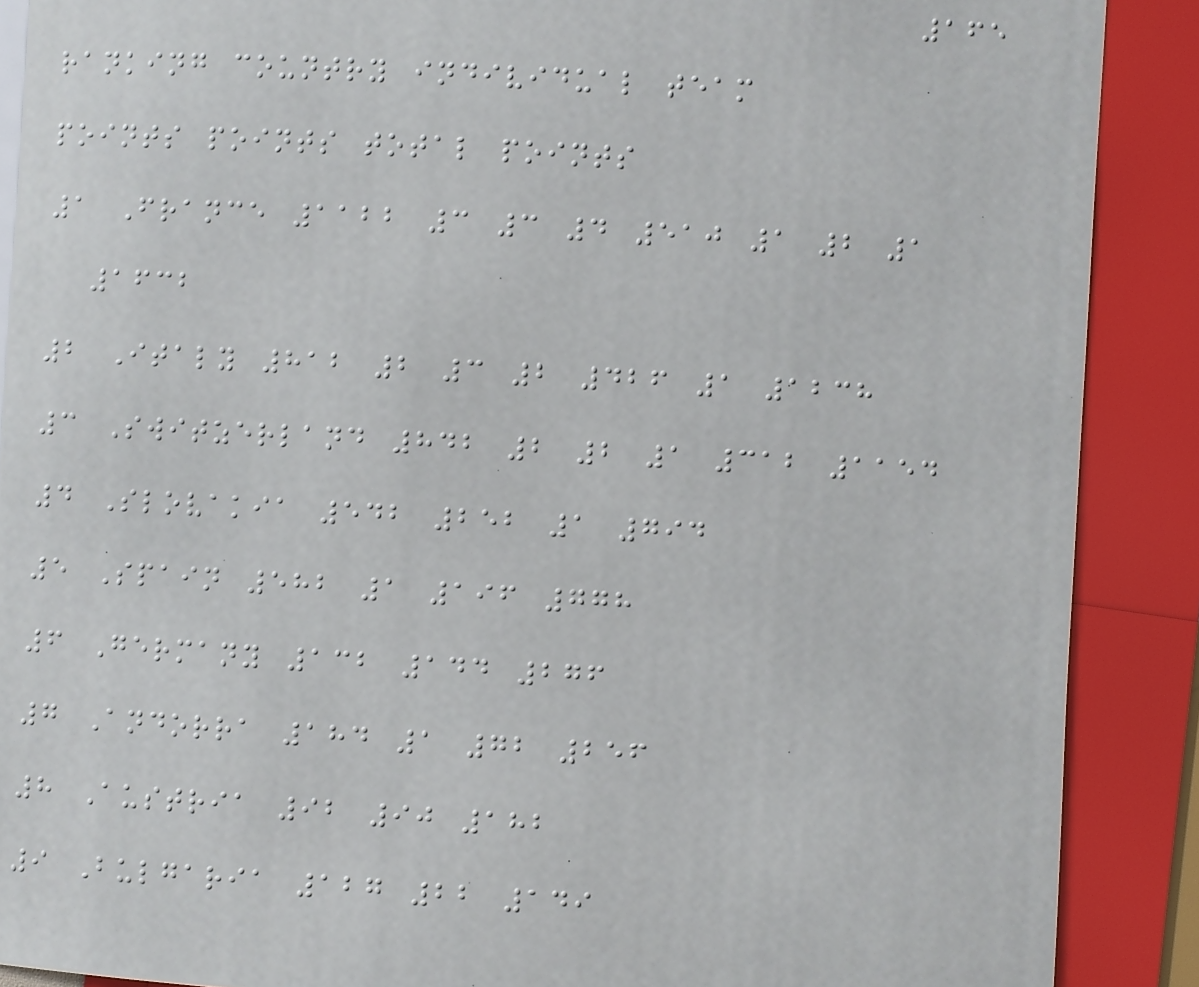165
ranking country individual team
points points total points
1 France 1122 3 3 4 510 1 2 1
1632
2 Italy 812 2 3 2 426 1 1238
3 Switzerland 842 2 2 1 312 1154
4 Slovakia 542 252 1 794
5 Spain 582 1 196 778
6 Germany 132 144 276
7 Andorra 184 1 72 256
8 Austria 92 90 182
9 Bulgaria 127 22 149
